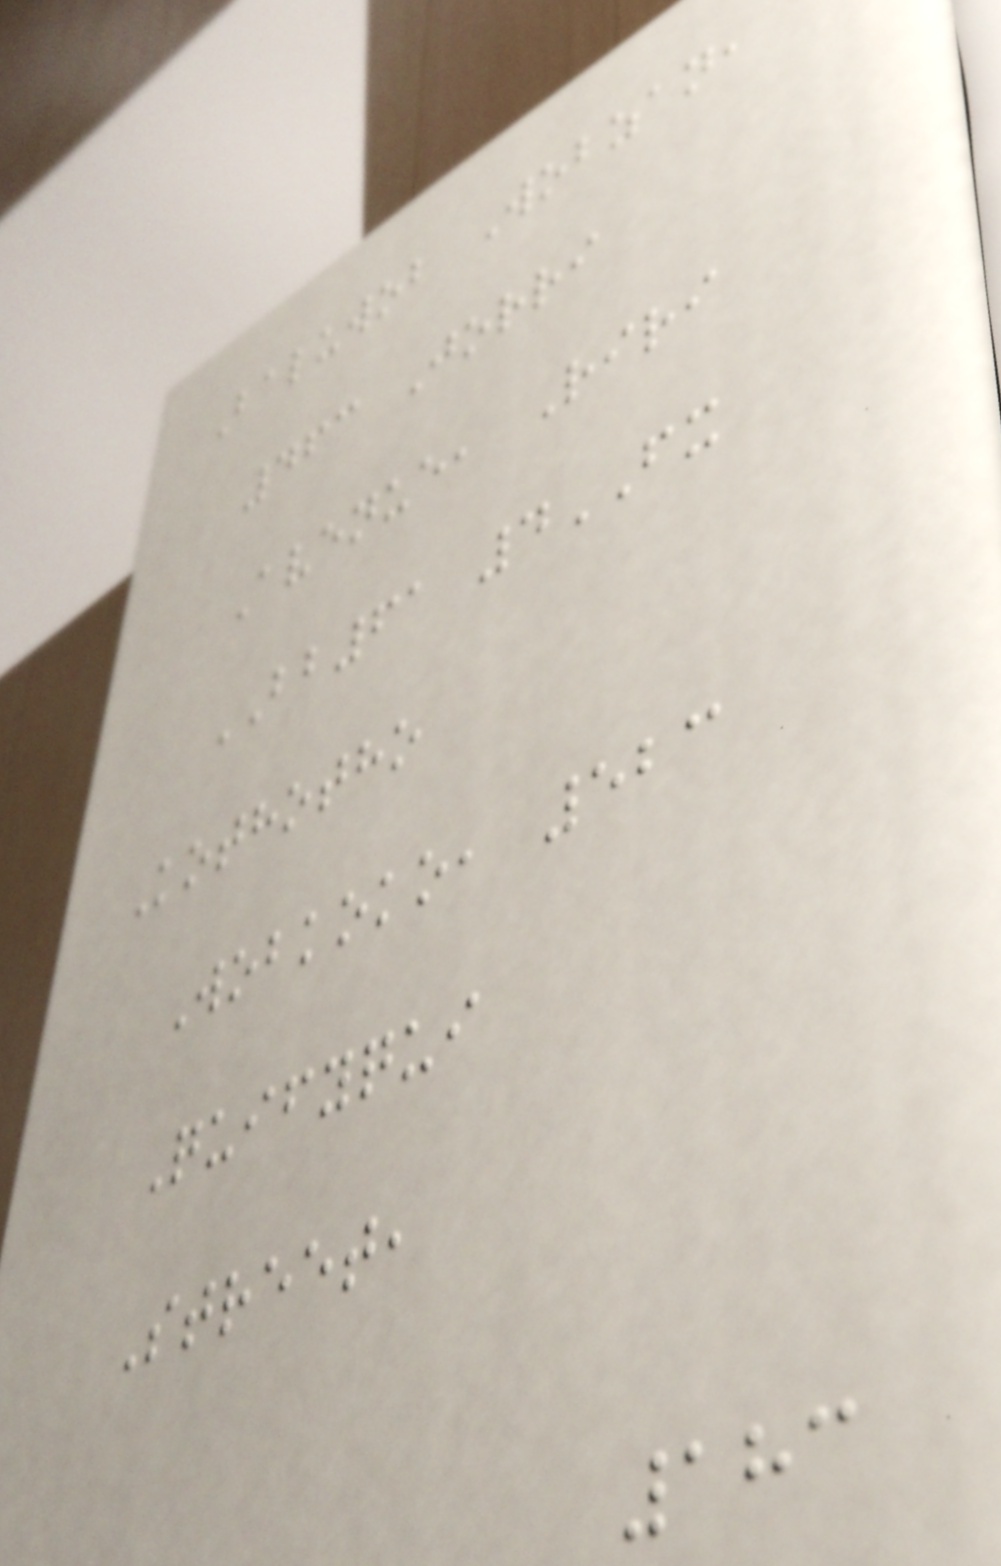Baluwob Wobzan,
463 Jorri
Avenue, Riri
BB61 4FX
Kothotho
Wobkoko, 523
Quifyqui
Street,
183
